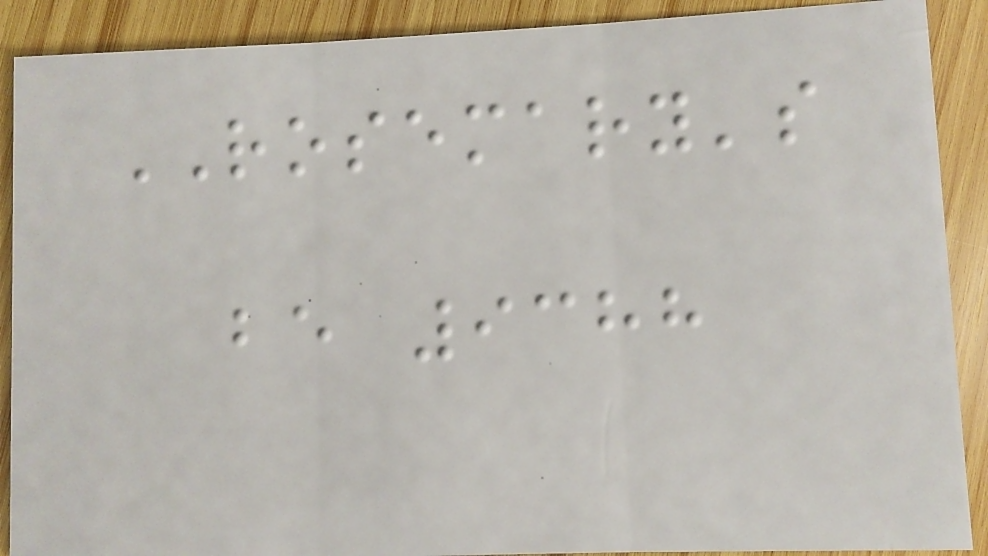ROSEMARY's
be 9388
